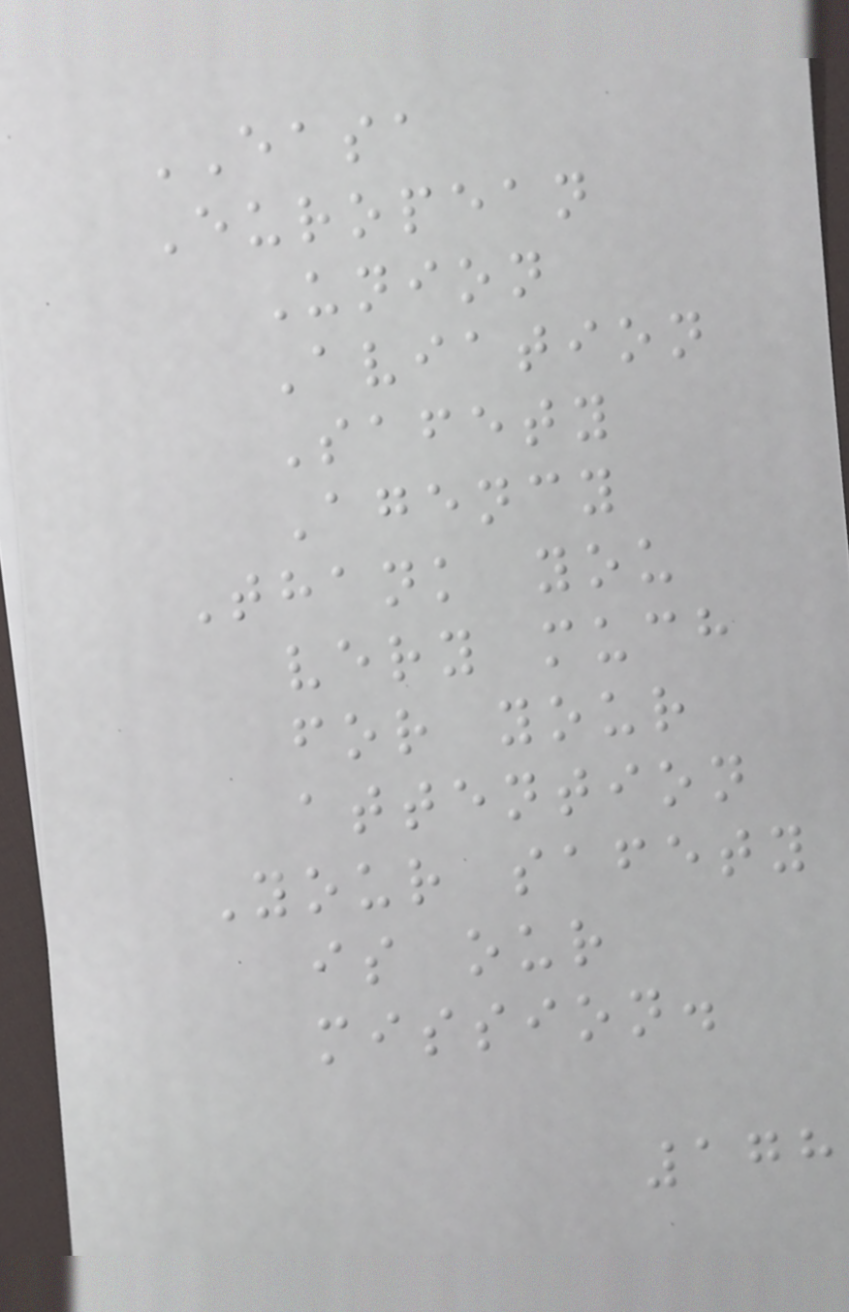EASA
European
Union
Aviation
Safety
Agency
Thank you
very much
for your
attention
Your safety
is our
mission.
178
